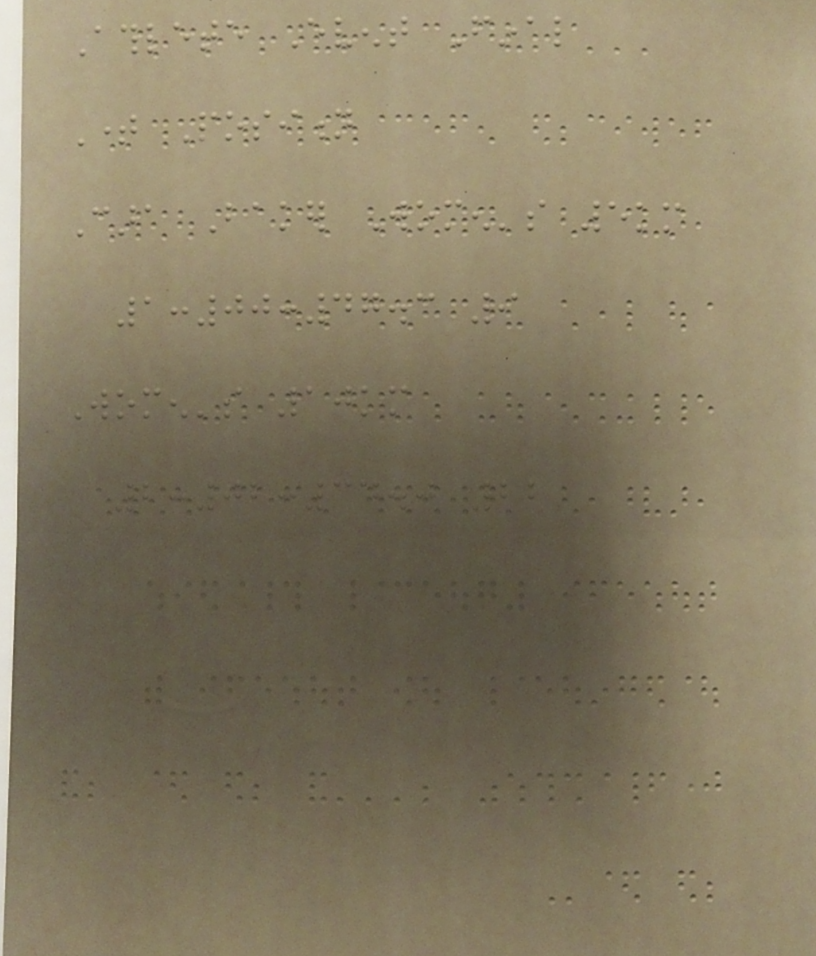Athlete Event Final
Time Position
Cara Baker Women's 5km
1:00:47.3 9
Women's 10km
2:02:34.0 22
